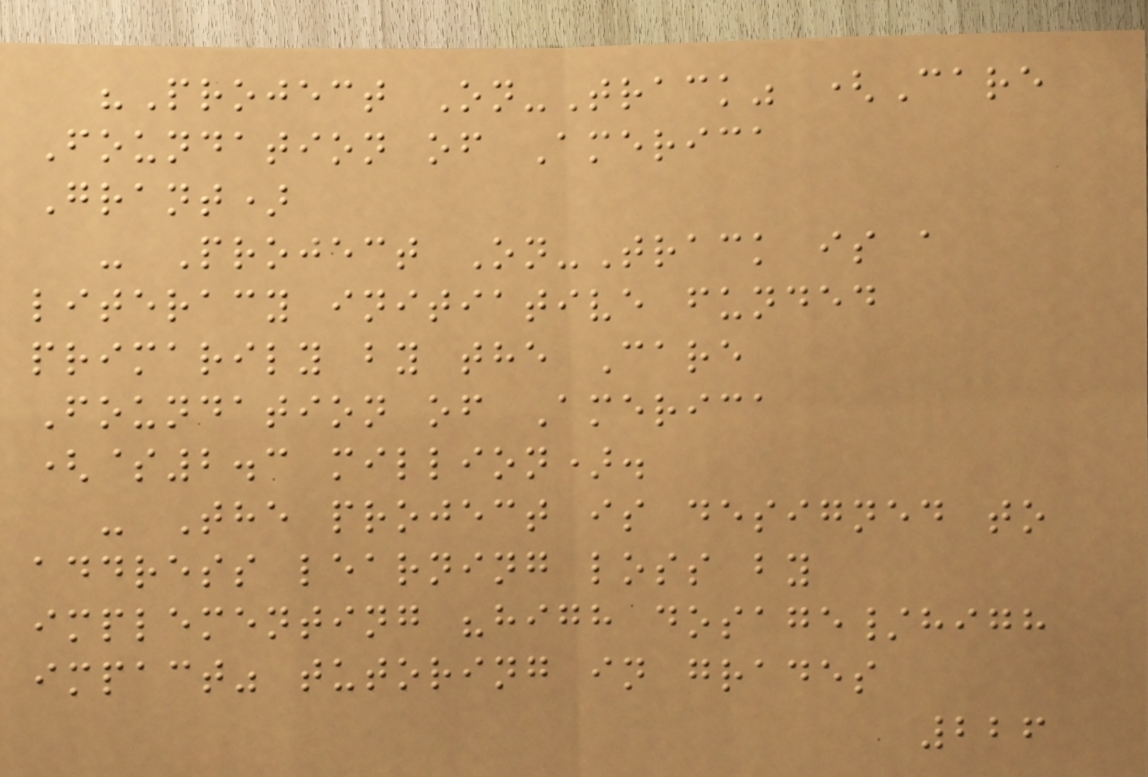"Project On-Track" (Care
Foundation of America
Grant)
- Project On-Track is a
literacy initiative funded
primarily by the Care
Foundation of America
($2.3 million).
- The project is designed to
address learning loss by
implementing "high dosage/high
impact" tutoring in grades
226
